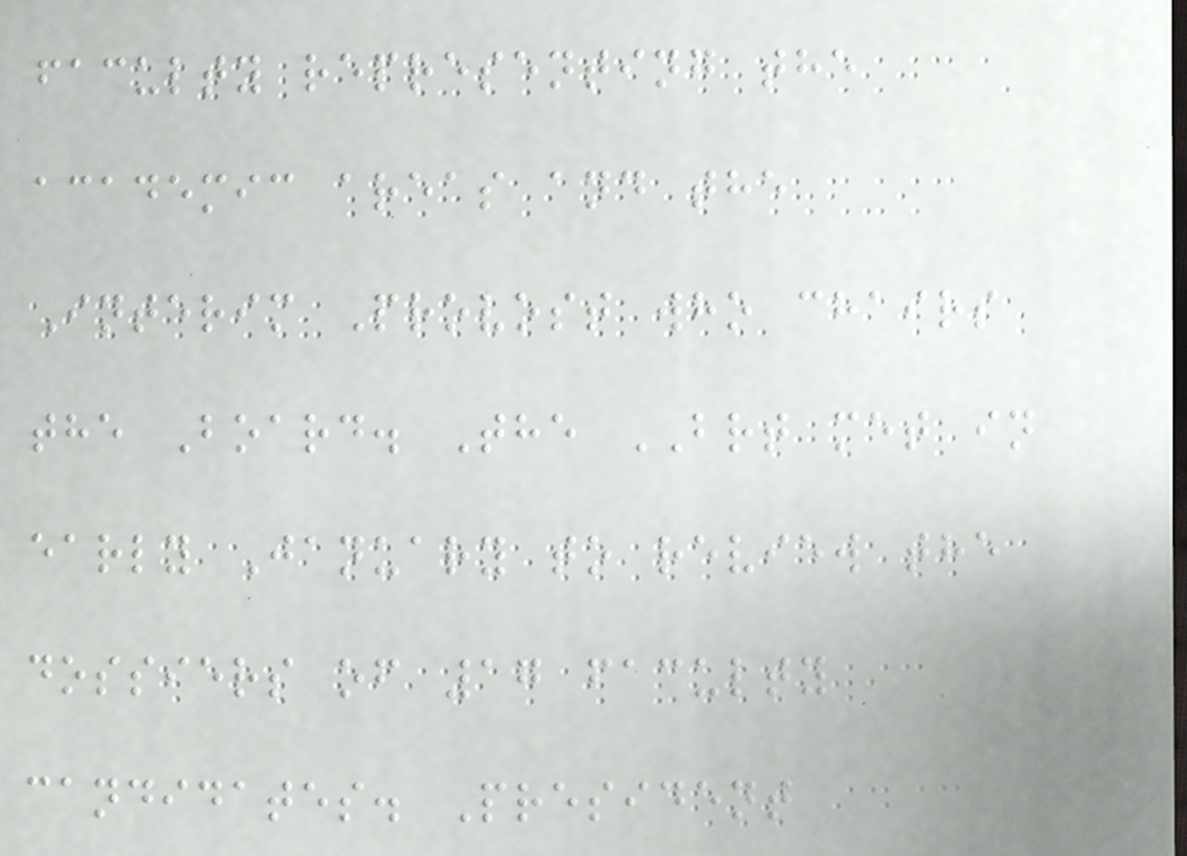faculty representing the
academic areas and the
Interim Provost who chairs
the Board. The BRT met in
early January to review the
dossiers of 17 faculty
candidates. President
